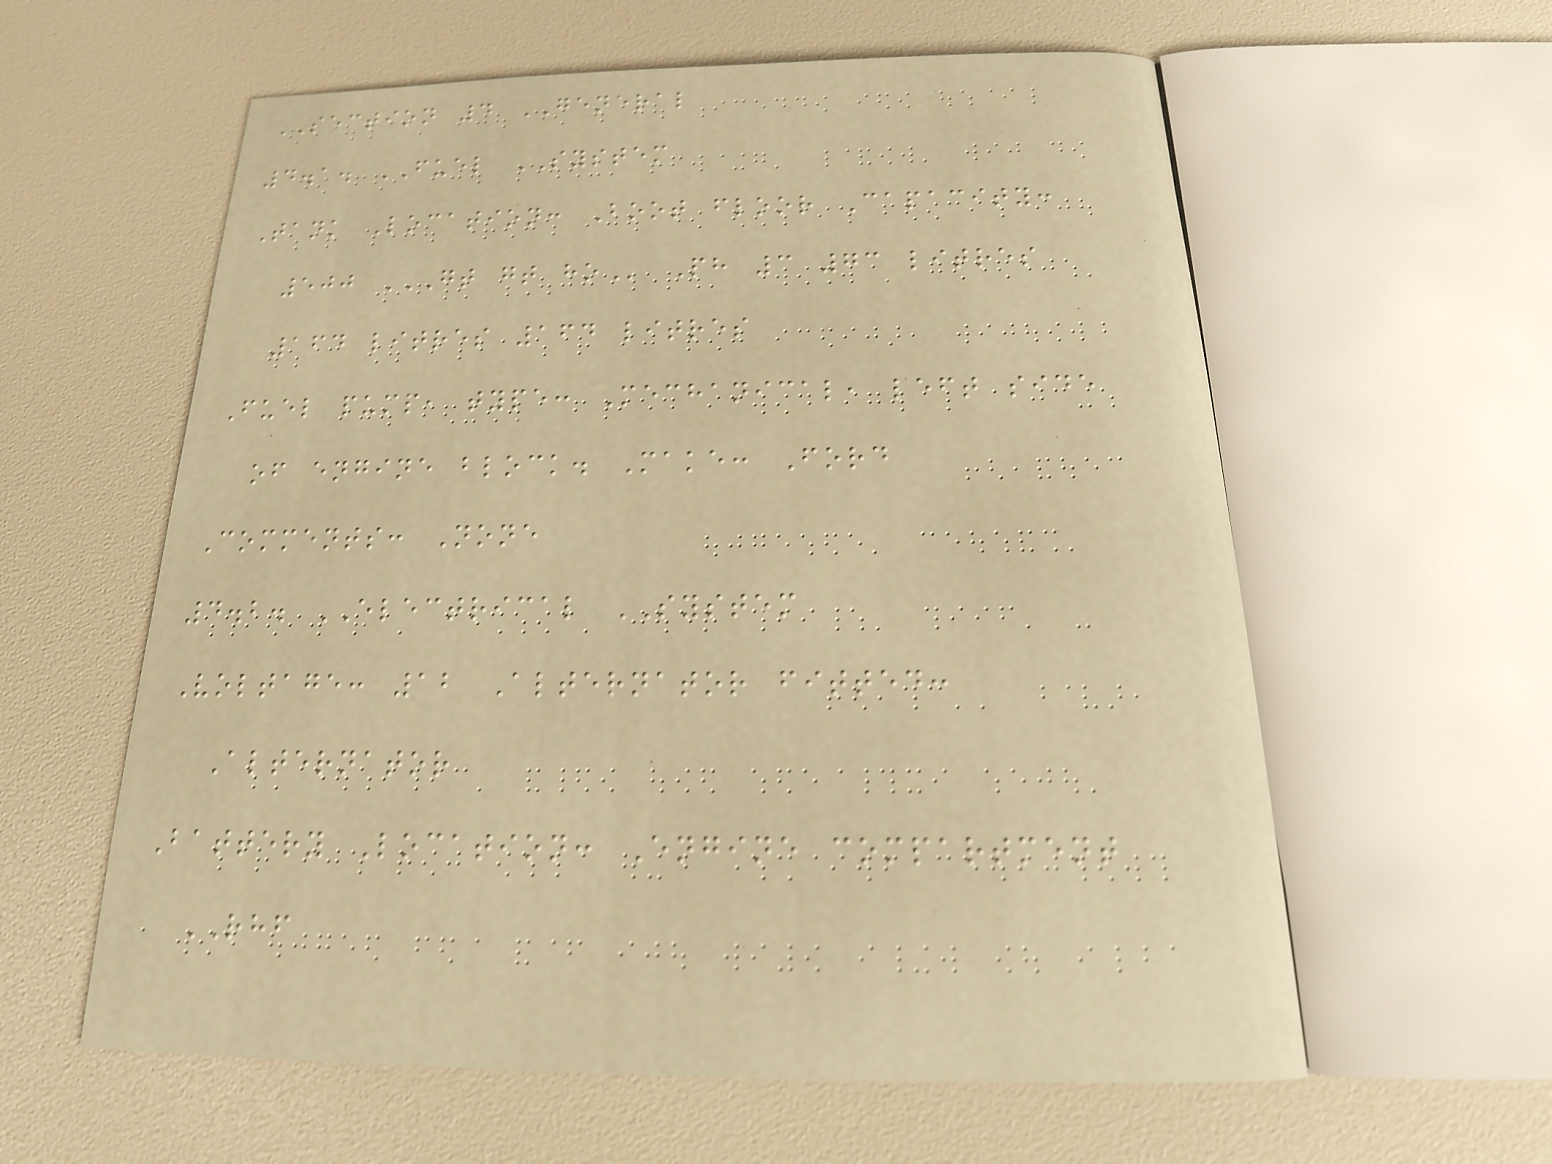SECTION 4 GENERAL
4.1. FUEL SYSTEM
Tank Location: Boot floor Capacity:
500 GT GT HO Ph 3 73 litres
164 litres 164 litres
Fuel pump, type: Mechanical, left side
of engine block. Make: Ford
Comments: None
4.2. ELECTRICAL SYSTEM
Voltage: 12 Alternator fitted:
Alternator
Battery Location: Engine compartment
RHF
